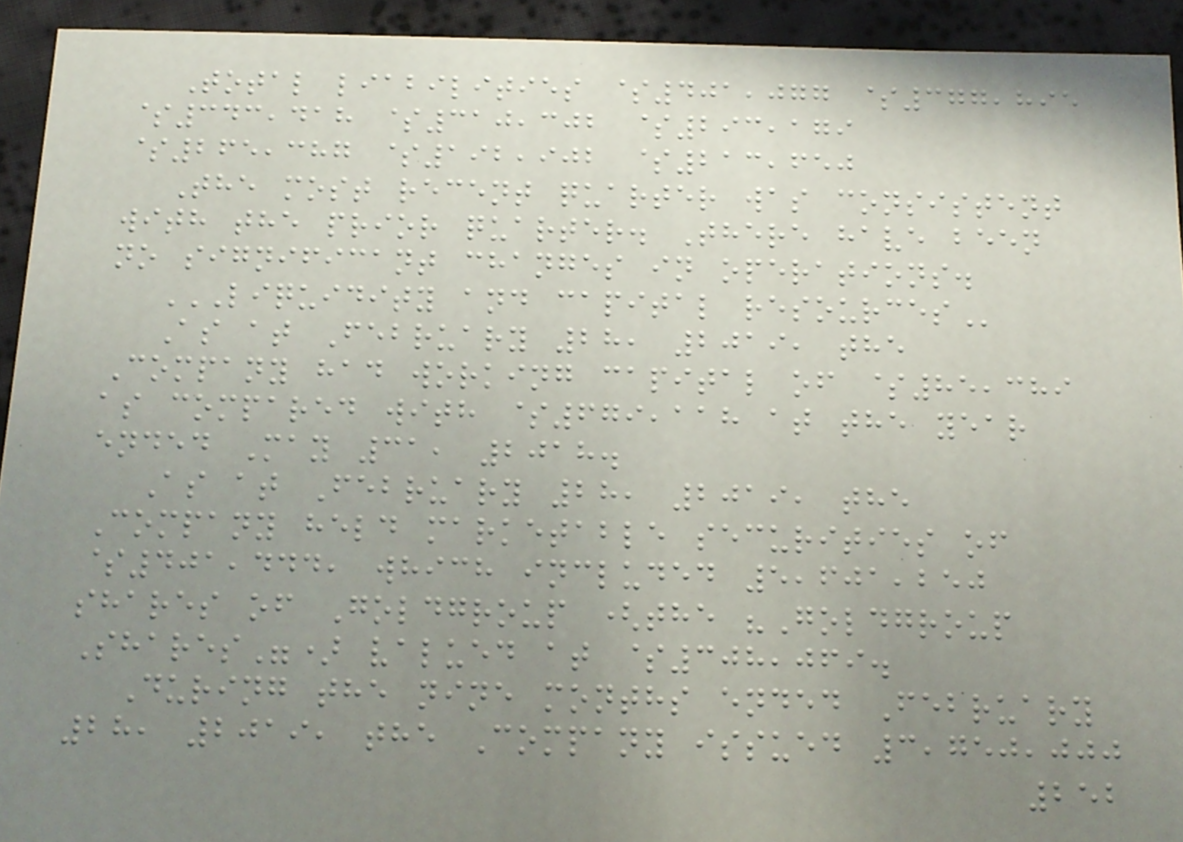Total liabilities $401,077 $377,895
$343,418 $310,302 $293,179
$265,387 $192,902 $213,650
The most recent quarter was consistent
with the prior quarter. There have been
no significant changes in operations.
LIQUIDITY AND CAPITAL RESOURCES
As at February 28, 2019, the
Company had working capital of $85,389
as compared with $679,118 at the year
ended May 31, 2018.
As at February 28, 2019, the
Company held marketable securities of
$401,444, which included 5,601,250
shares of Goldgroup (the "Goldgroup
Shares") valued at $308,069.
During the nine months ended February
28, 2019, the Company issued 3,750,000
252
